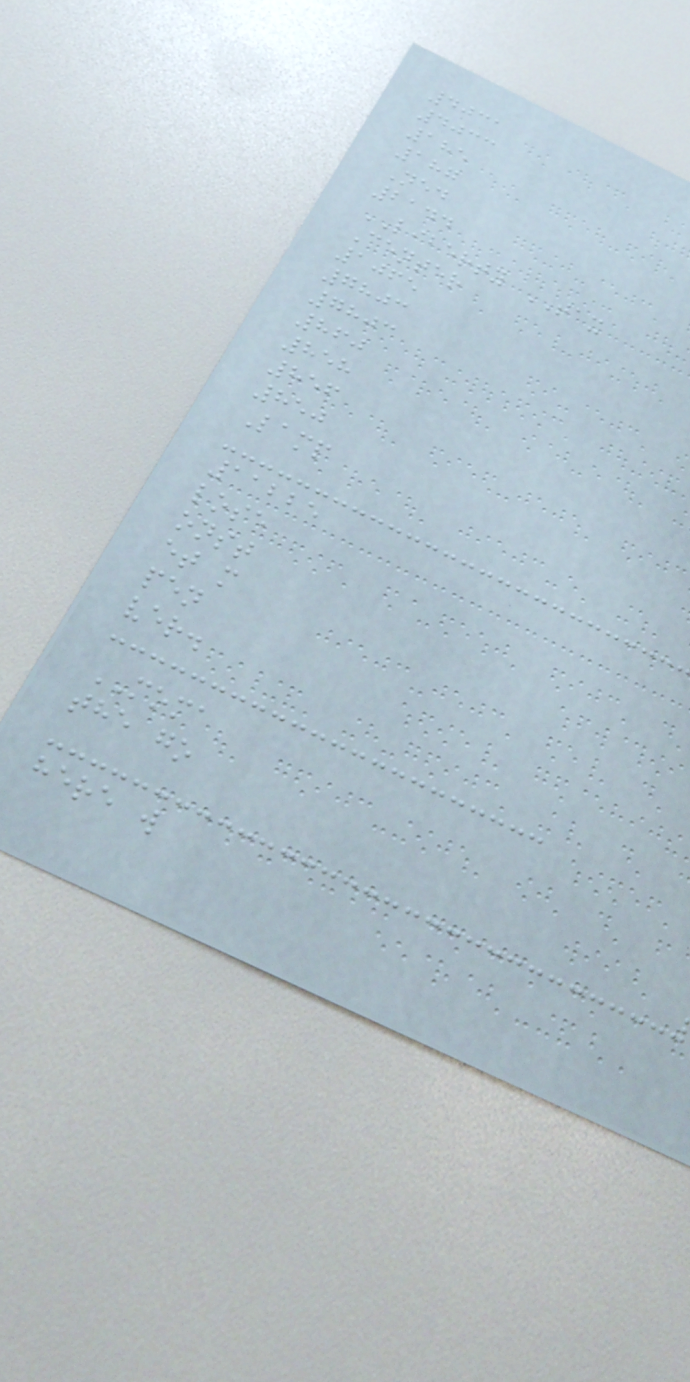4031
4033
185
187
Ned
2144
LIBERTY TAX
Center
1065
7803
7803
860
858
856
850
Lamp
11225
lose
onst
et m
pen
ver.
MOMA
the go
here w
